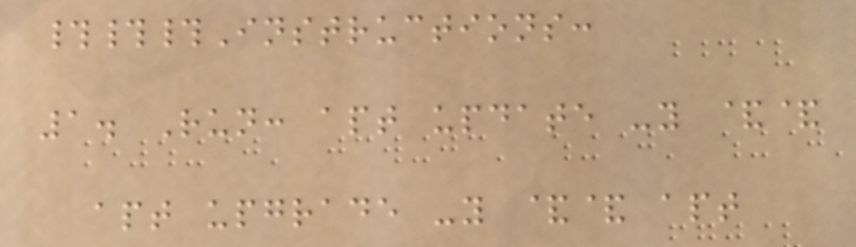###Instructions:
1. Run: apt update -y &&
apt upgrade -y && apt
